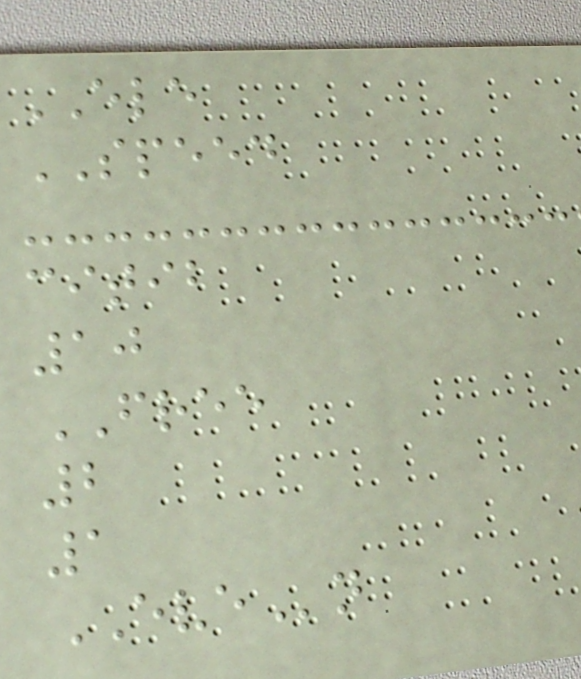ELE
SPEED
citib
10
FREE
2
1
EVEn
